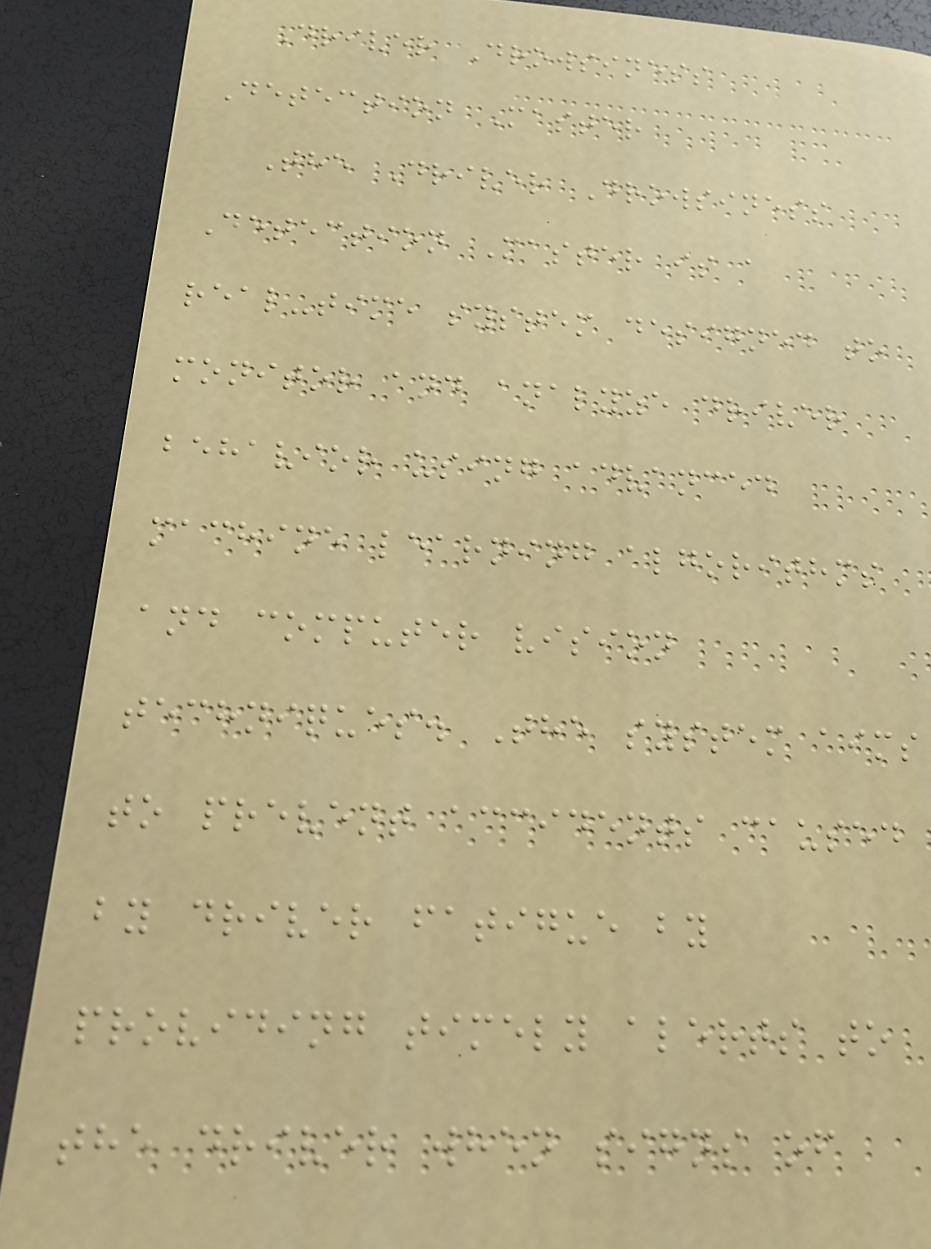Driver Drowsiness
Detection Master
The Driver Drowsiness
Detection Master is a
real-time system designed to
monitor and analyze driver
behavior using advanced
machine learning algorithms
and computer vision
techniques. The system aims
to prevent accidents caused
by driver fatigue by
providing timely alerts to
the driver when signs of
